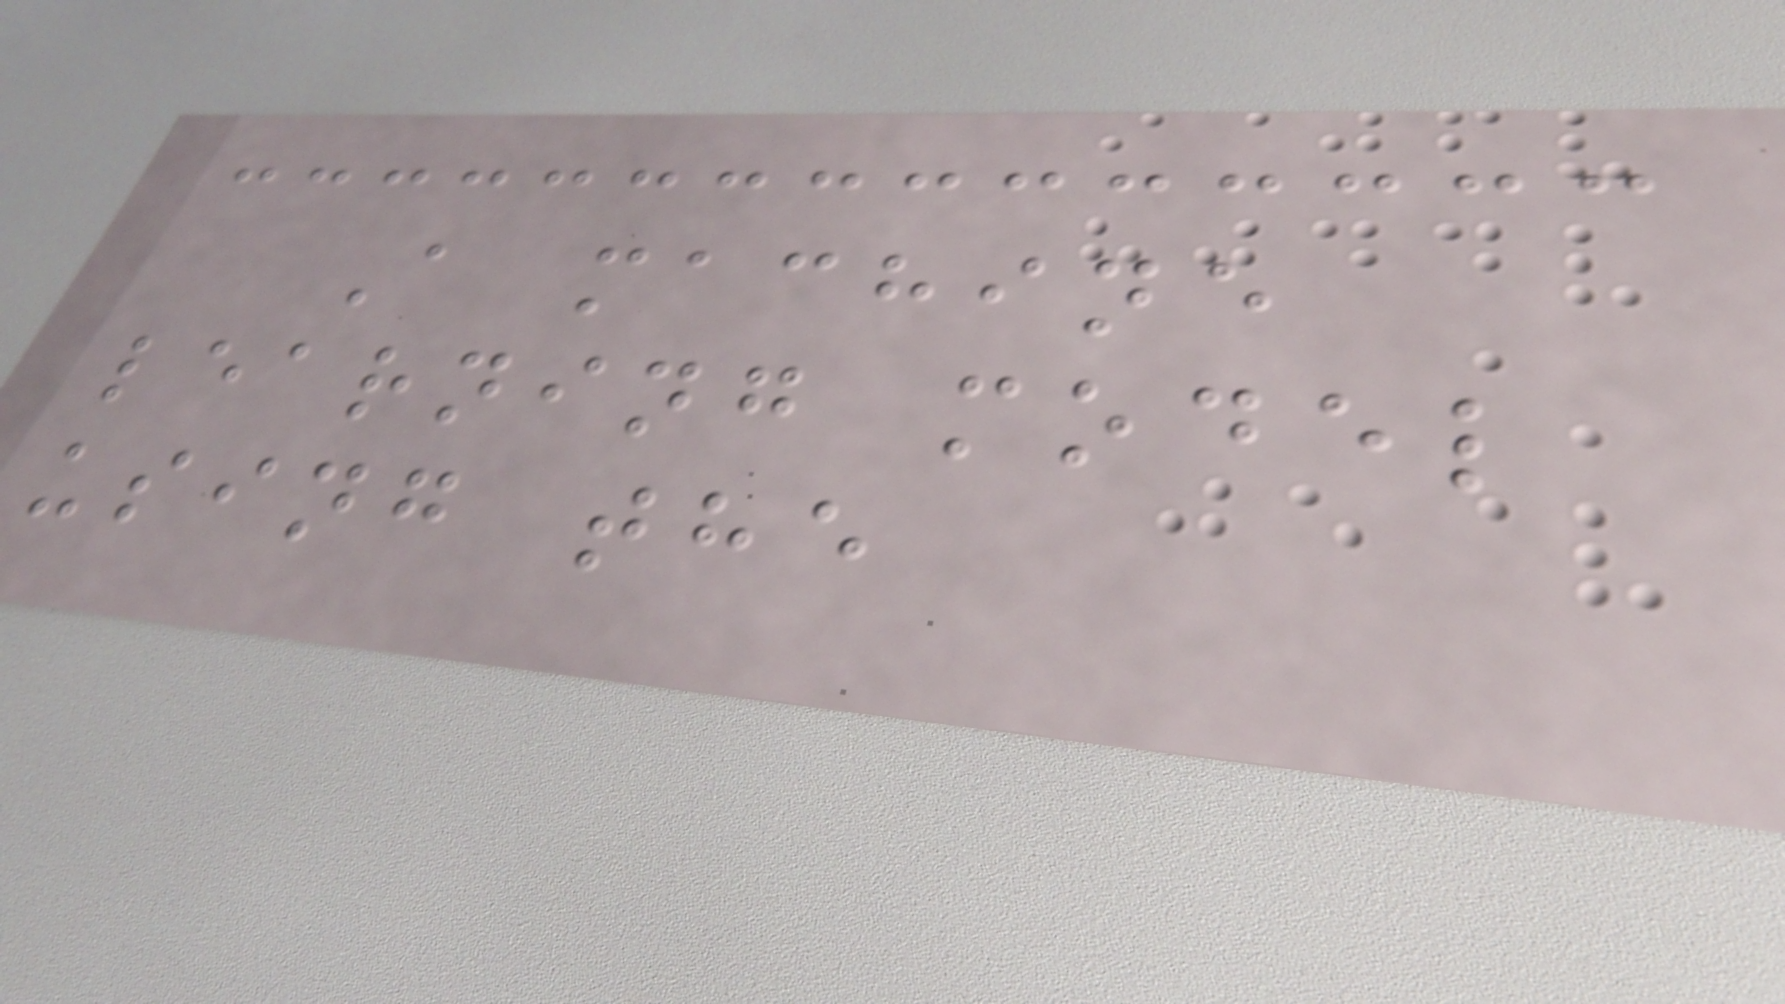A machine
learning model
using the
